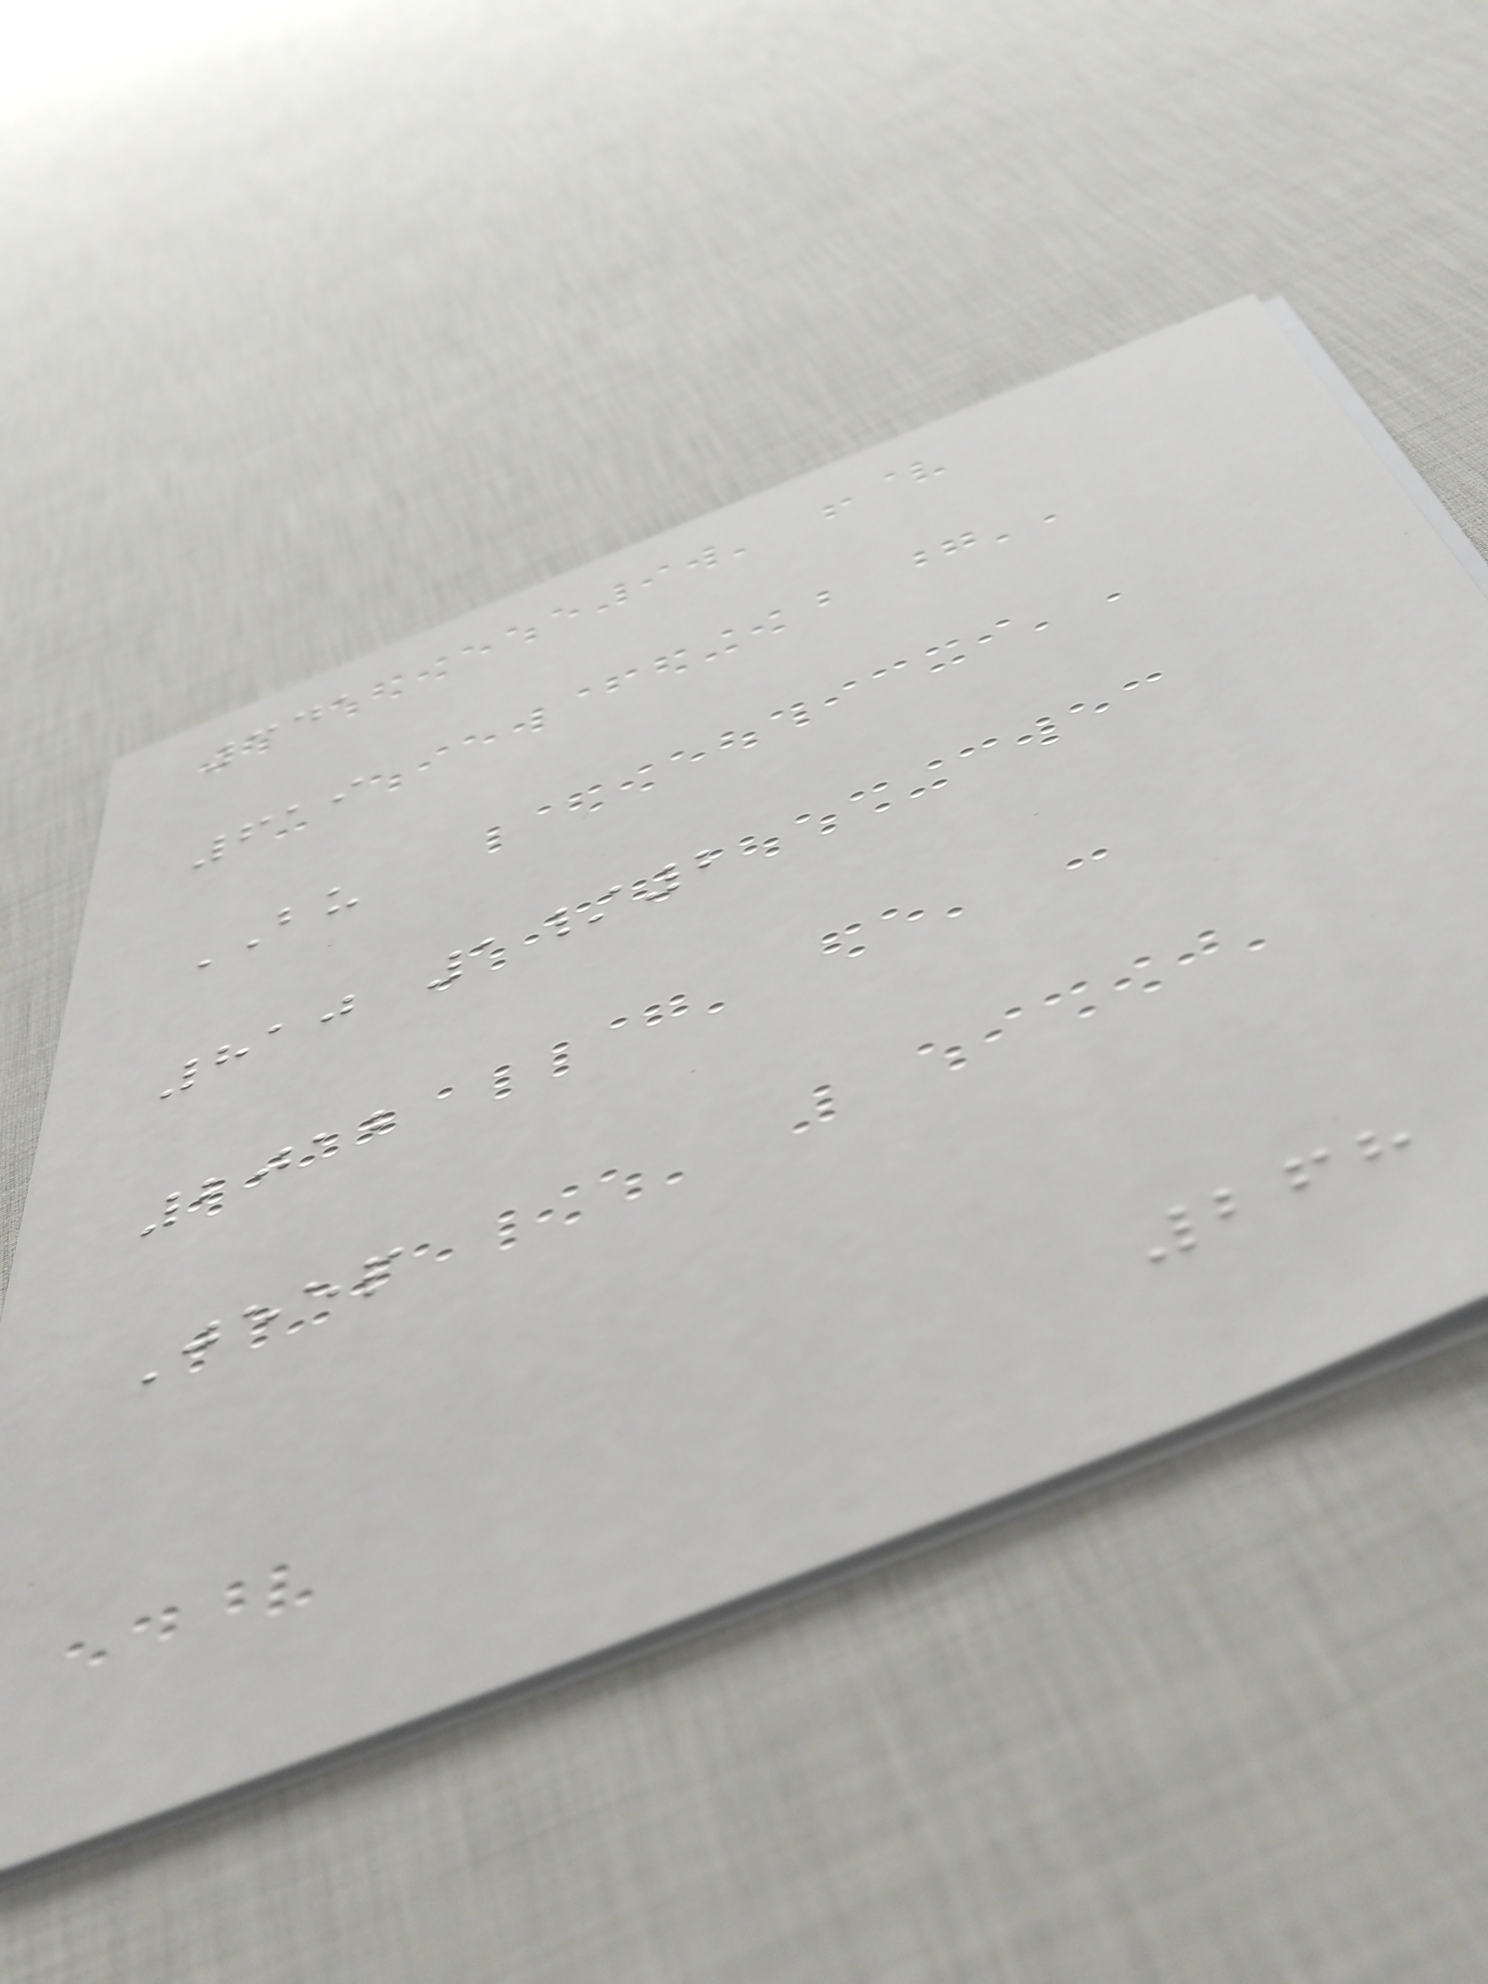341
619
BU
810 1/2
2012
Jeep
268
